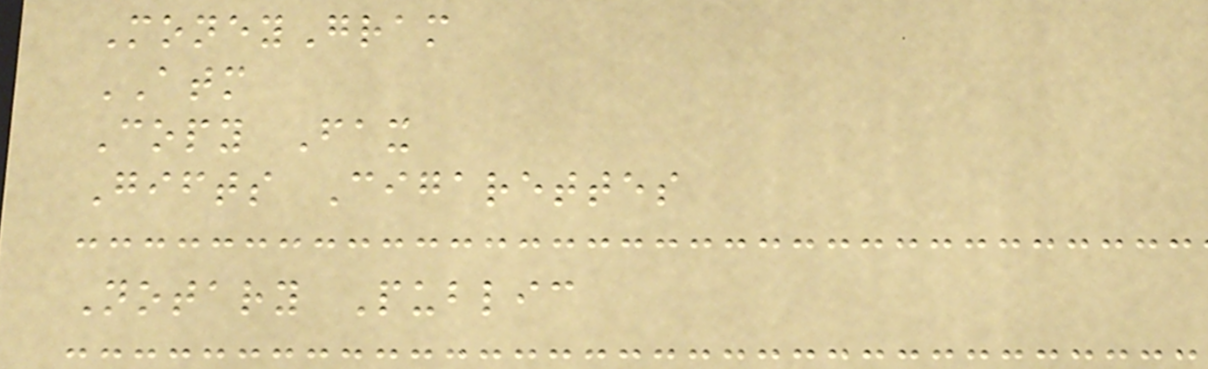MoneyGram
ATM
Copy Fax
Gifts Cigarettes
Notary Public
